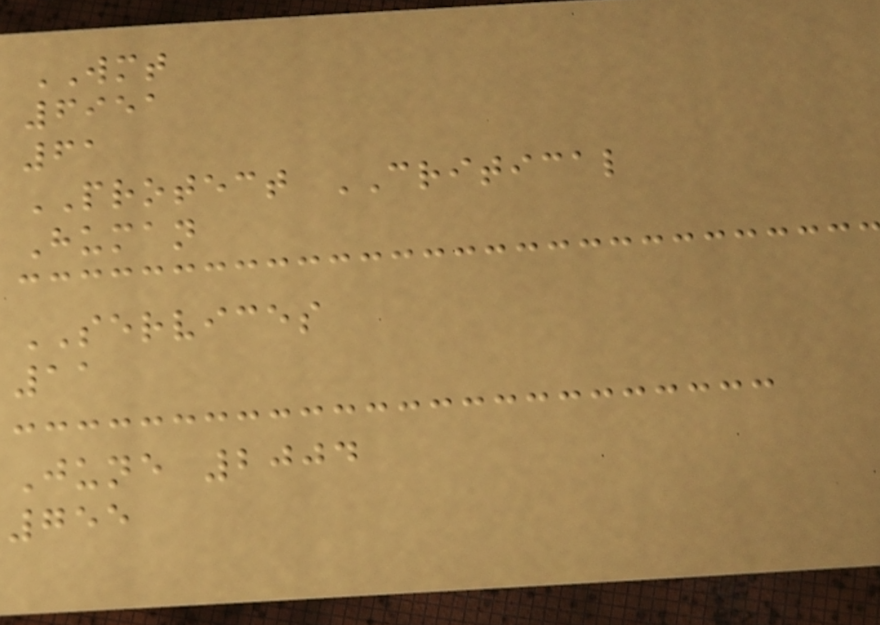WMT
6951
61
PROTECT CRITICAL
Human
SERVICES
11
June 2004
755
